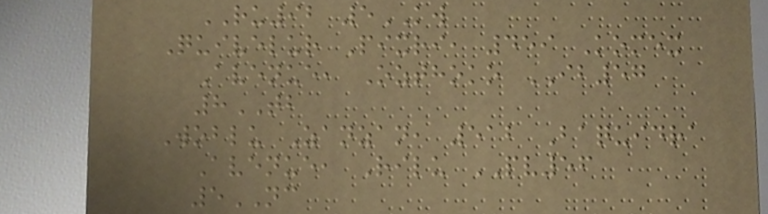RU92 5KW
Quivelur Pixri, 459 Komex
Avenue, Ozthoko IB57
8TB
Woblu Zanzan, 512 Baquidra
Avenue, Rilu PV56
5NC
